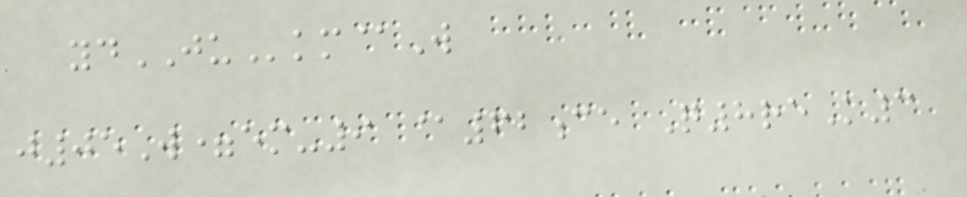ydJUkm@W
j05W=em-9 @62ce Q8reK3
